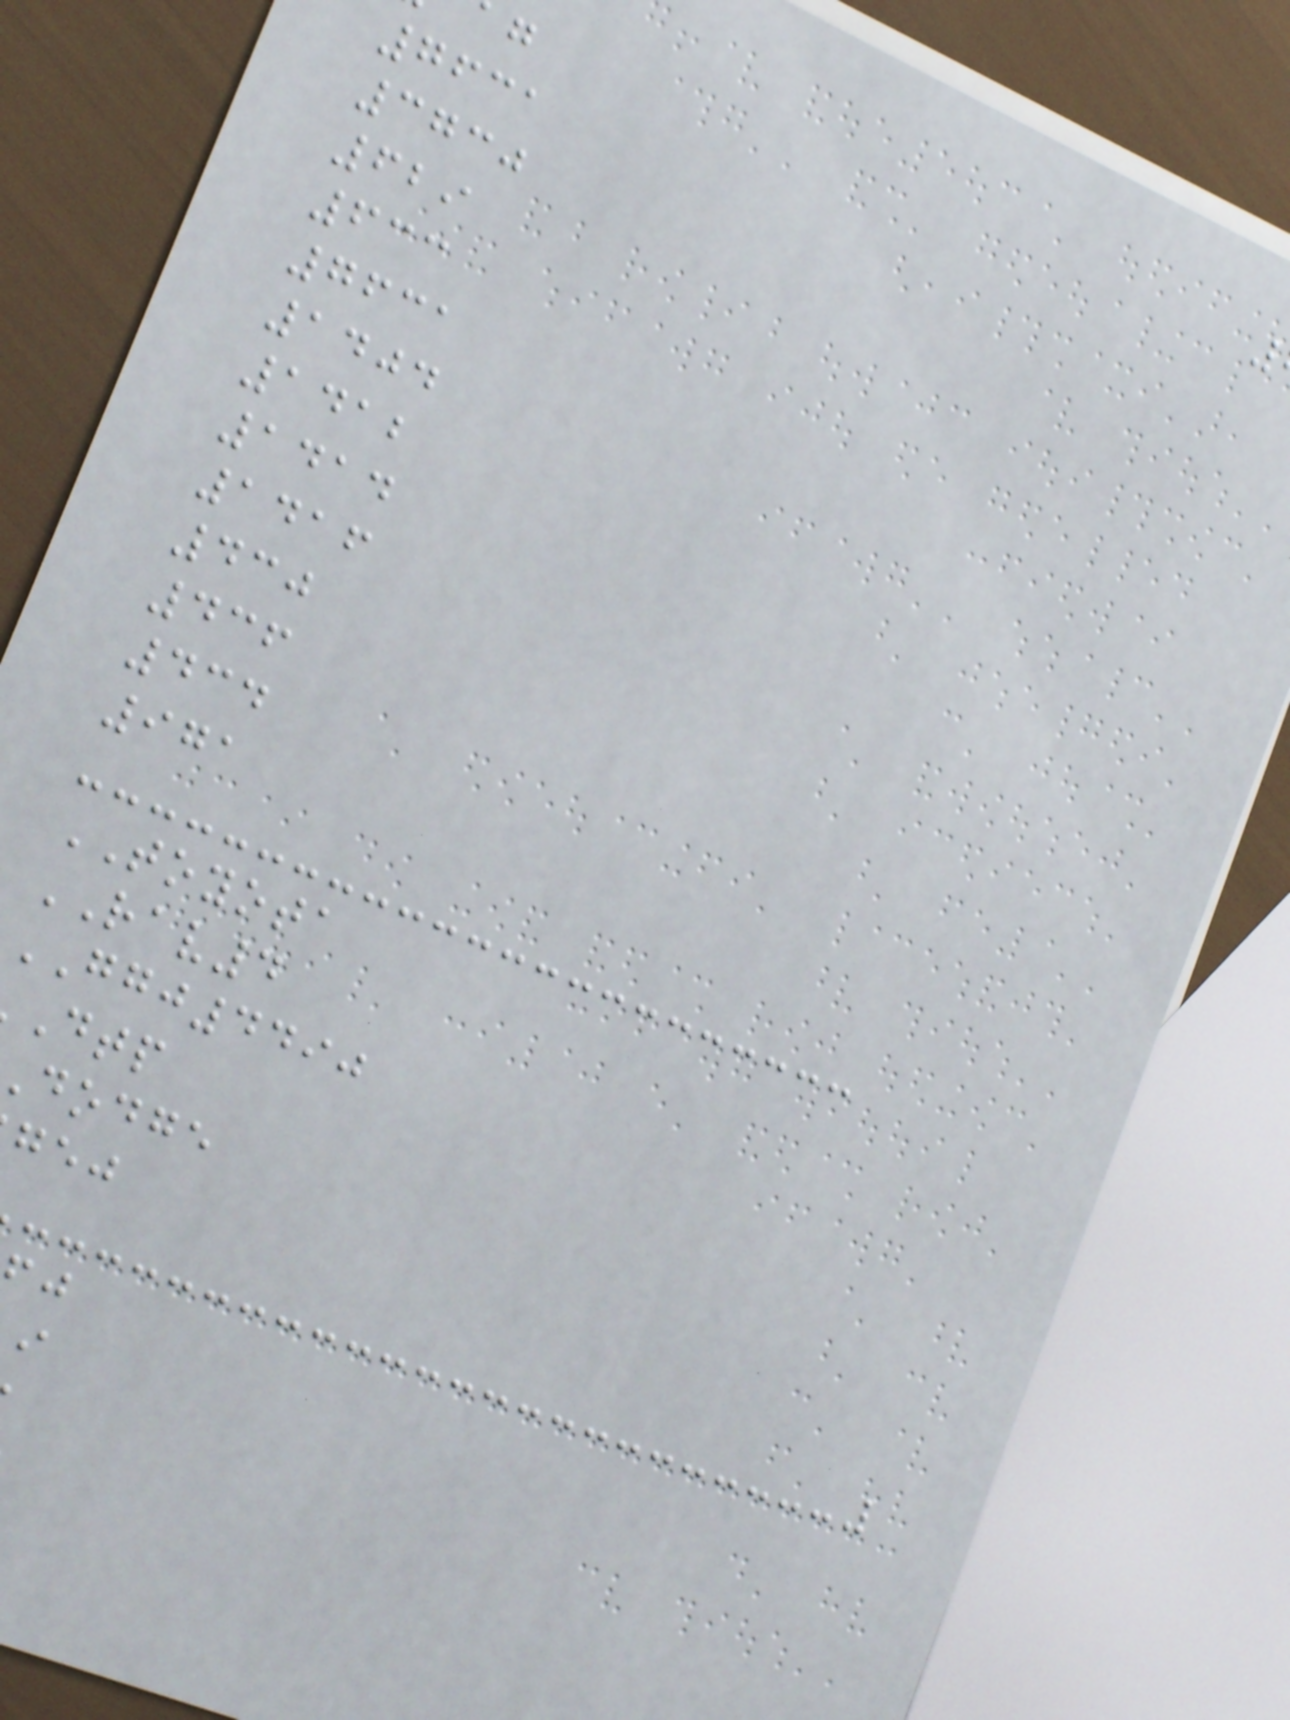7631
3730
629
633
7631
1404
1412
1414
1416
430
436
434
971
TOYOTA
RAV4
GGJ4490
dodge
